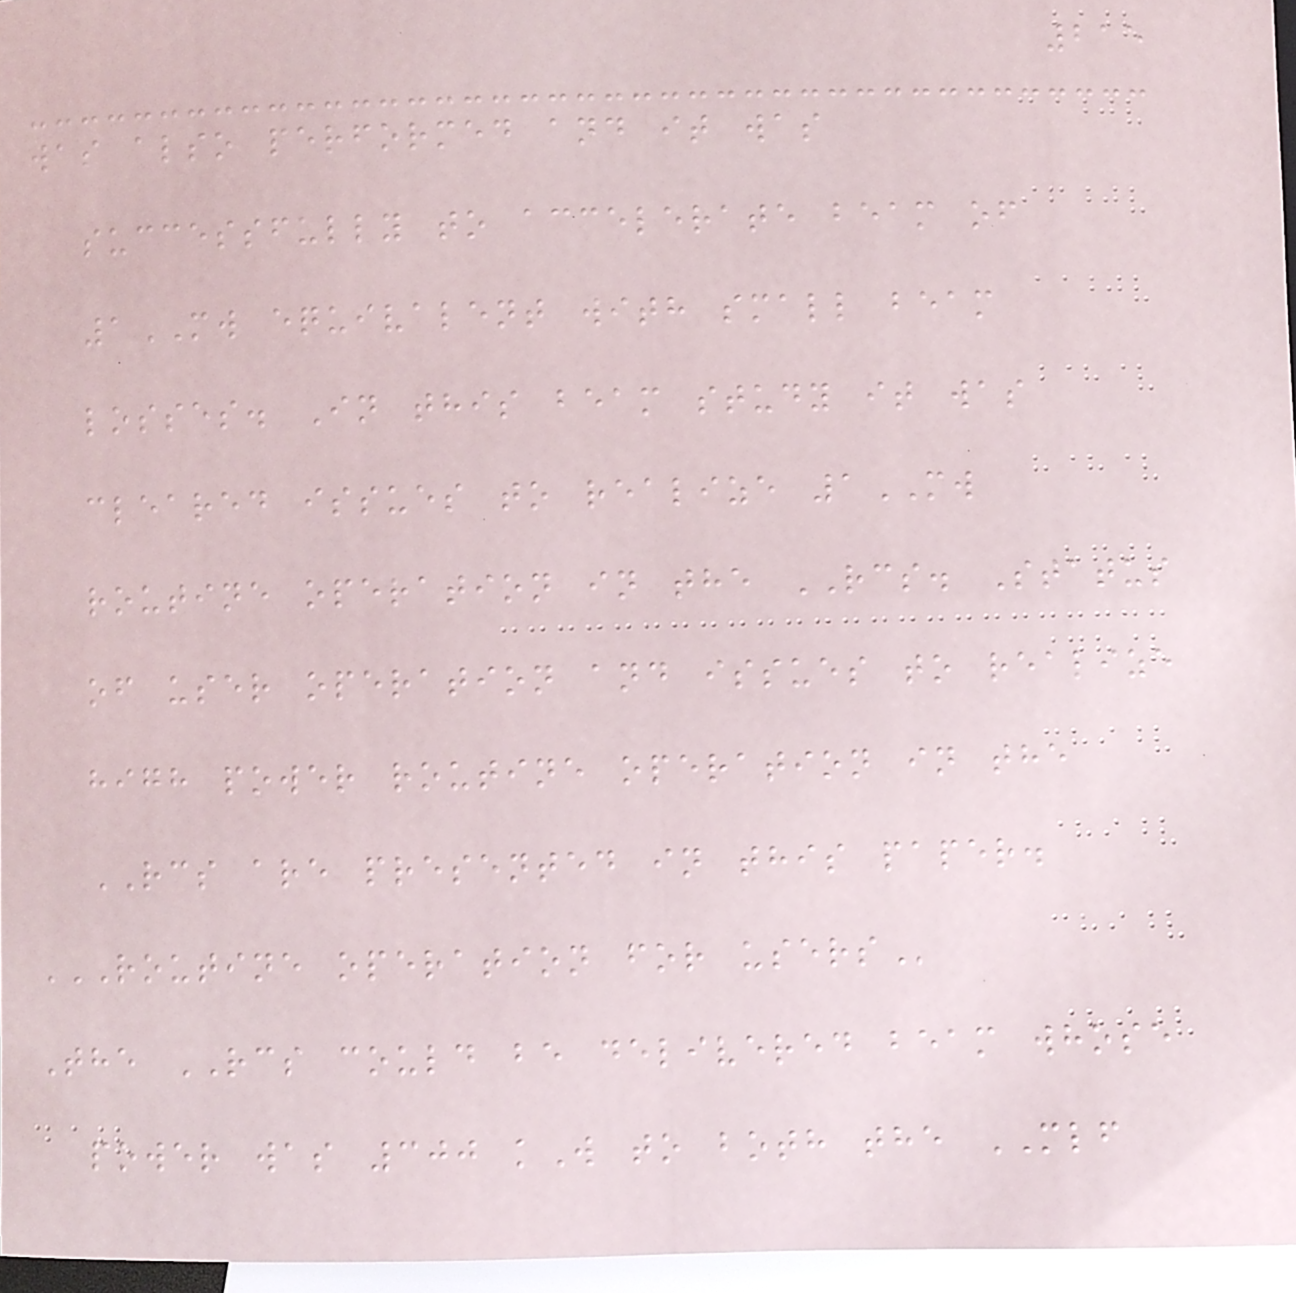215
was also performed and it was
successfully to accelerate beam of
1MW equivalent with small beam
losses. In this beam study it was
cleared issues to realize 1MW
routine operation in the RCS. Status
of user operation and issues to realize
high power routine operation in the
RCS are presented in this paper.
ROUTINE OPERATION FOR USERS
The RCS could be delivered beam whose
power was 300 kW to both the MLF
